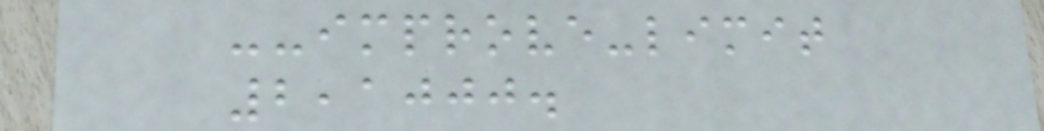--improve-limit
2,1000.
